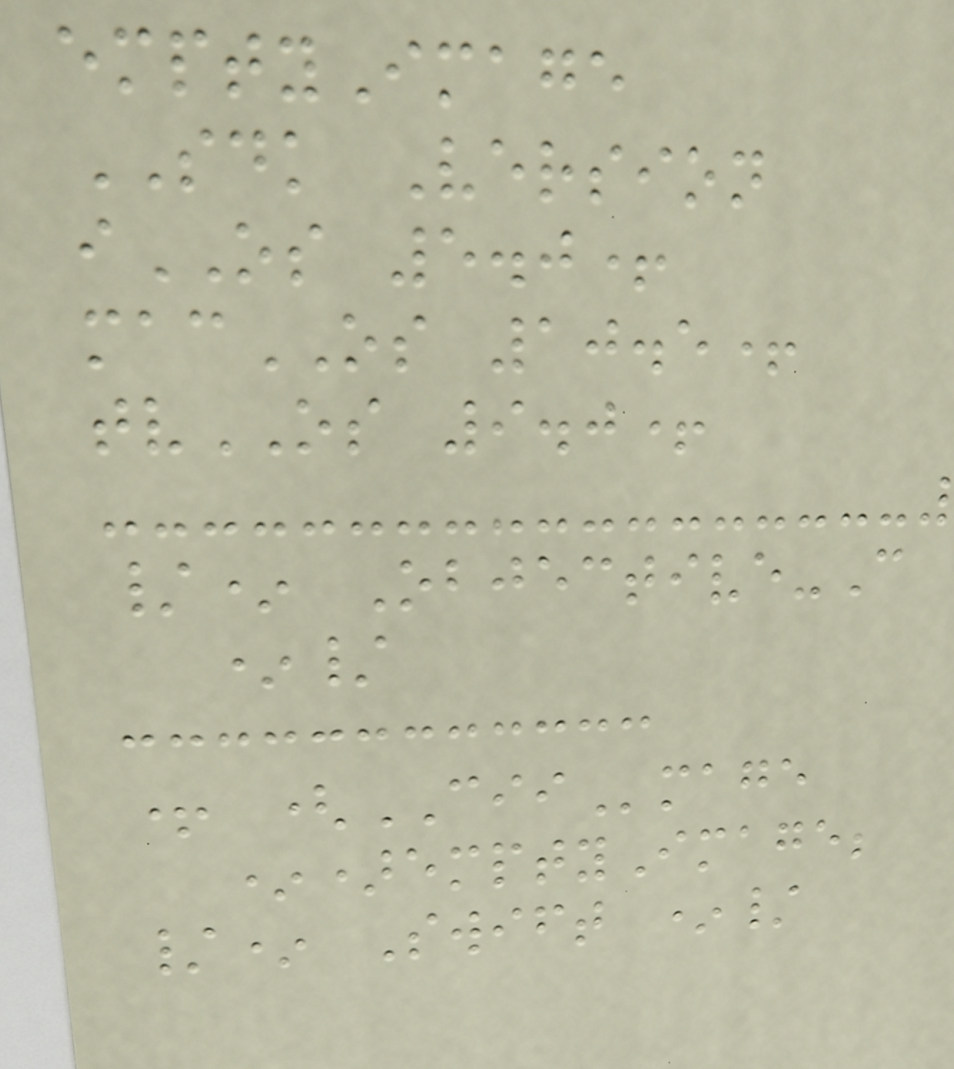emptyImage
SDK Version
iOS 5.0+
macOS 10.5+
tvOS 9.0+
/* Objective-C
*/
+ (CIImage
*)emptyImage;
/* Swift */
